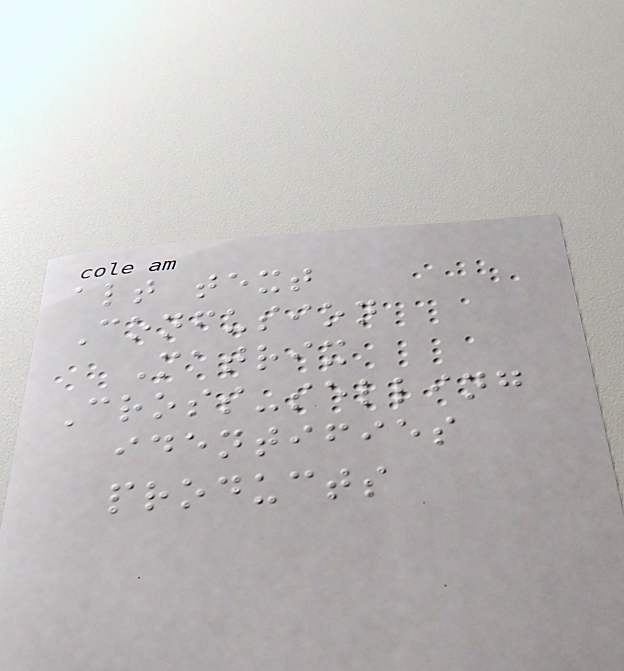alt text
Confusion
Matrix
Cross-selling
identifies
products
